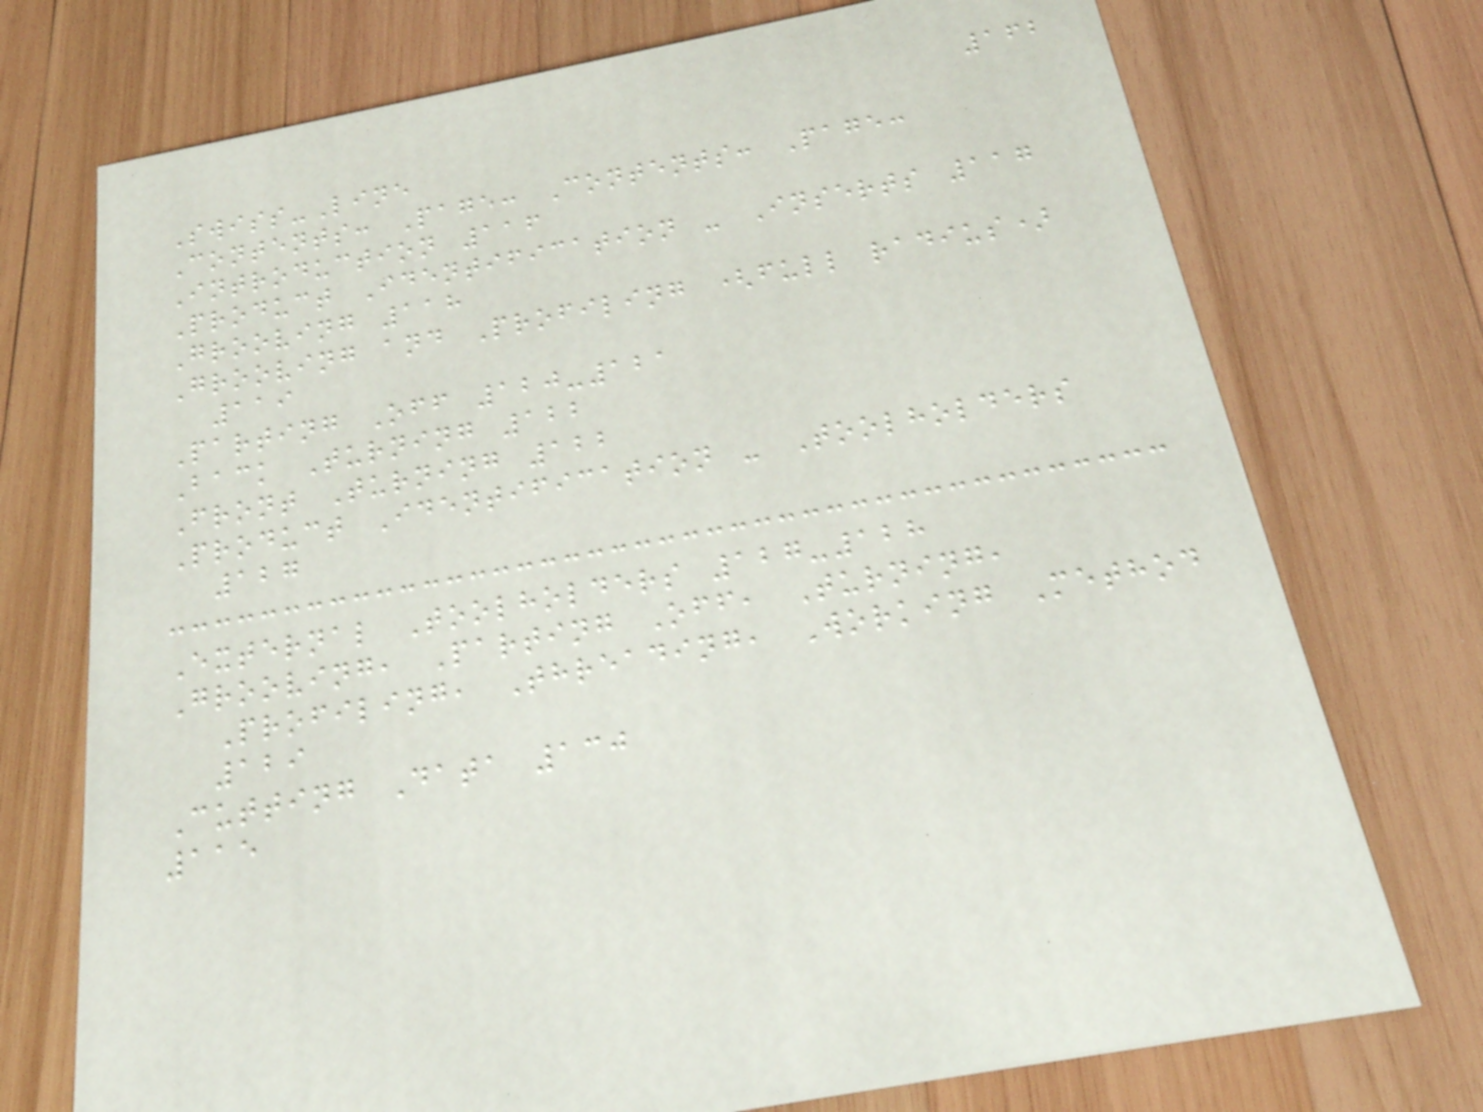162
Swiss-Line
Contents: Page: Contents: Page:
Introduction 116
Product Identification - Inserts 117
Grooving 118
Grooving and Profiling (full radius)
119
Parting Off 120-121
Back Turning 122
Front Turning 122
Product Identification - Toolholders
127
External Toolholders 127-128
Grooving, Parting Off, Turning,
Profiling, Threading, Working Method
129
Cutting Data 130
115
